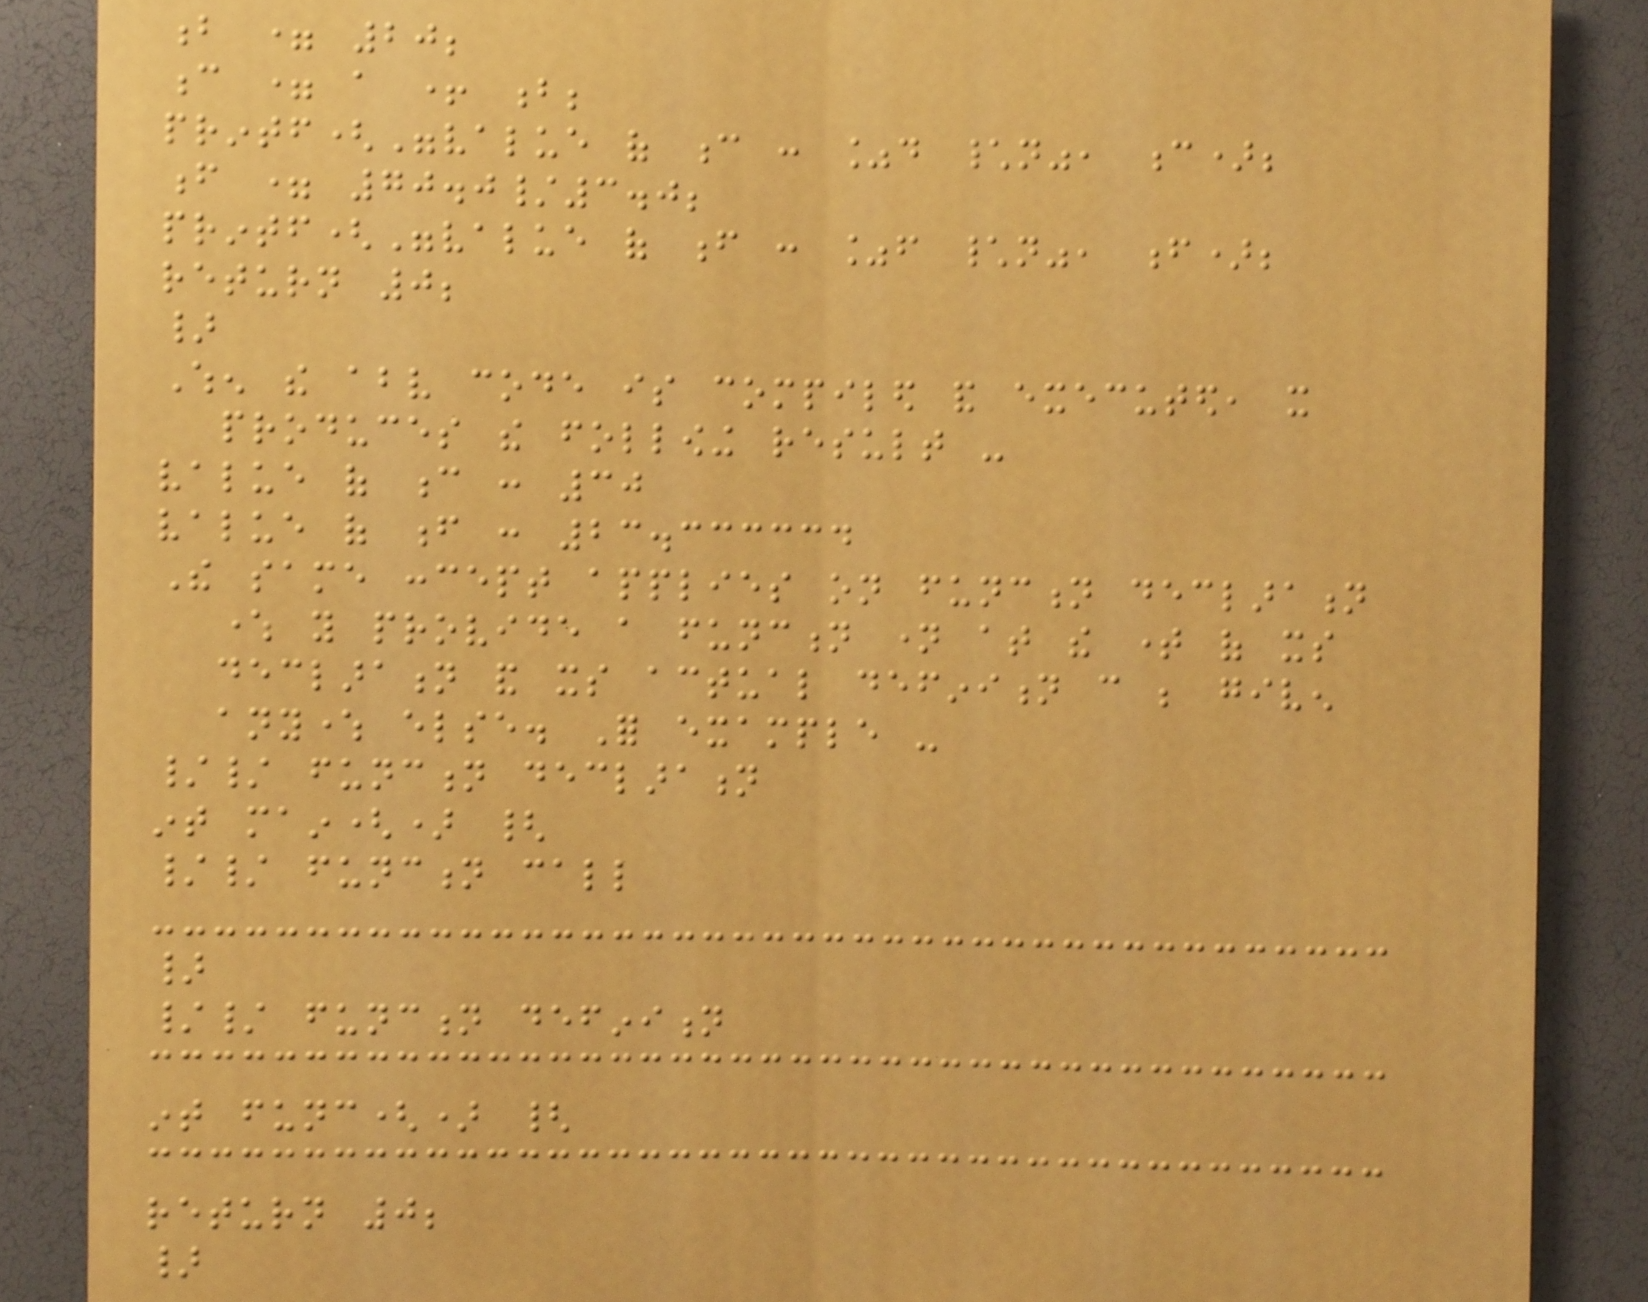b = 20;
c = a + b;
printf("value of c : %d \n", c);
f = 70.0/3.0;
printf("value of f : %f \n", f);
return 0;
}
When the above code is compiled and executed, it
produces the following result -
value of c : 30
value of f : 23.333334
The same concept applies on function declaration
where you provide a function name at the time of its
declaration and its actual definition can be given
anywhere else. For example -
// function declaration
int main() {
// function call
}
// function definition
int func() {
return 0;
}
